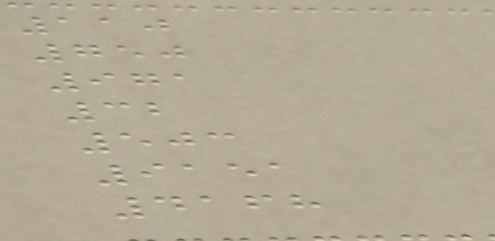110
750
971
32
503
9151
4168
